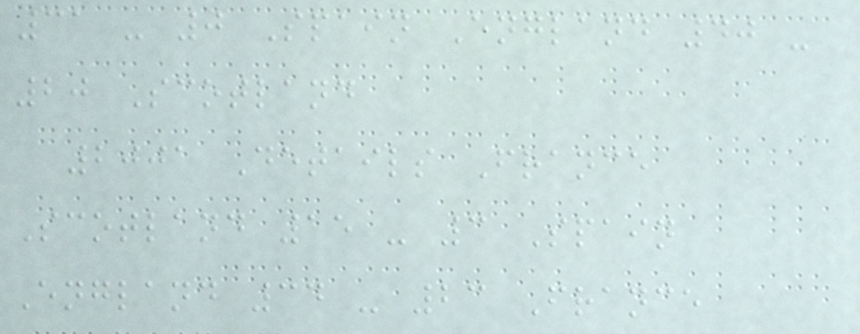31 - 0 Spain England 40 -
20 Scotland
2001 Details France
Scotland 15 - 3 Spain
England 34 - 23 France
